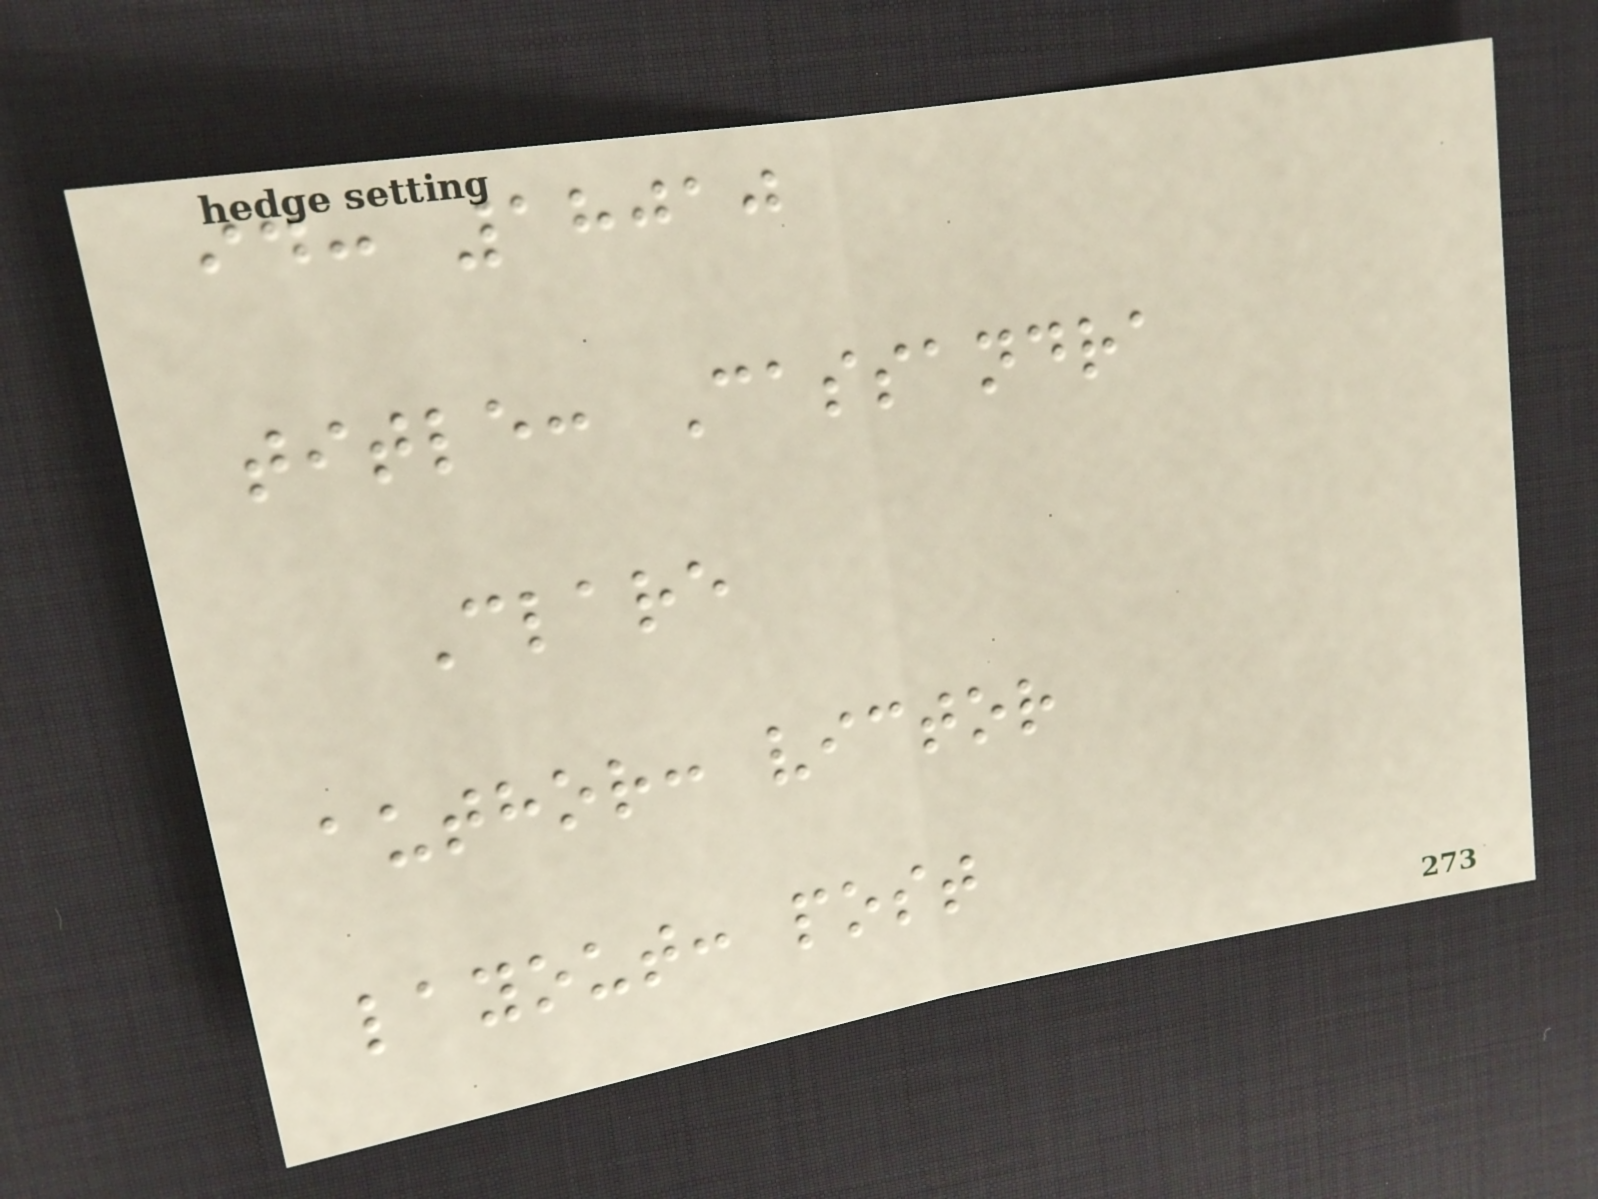id: 18010
title: Cassandra
Clare
author: victor
layout: post
